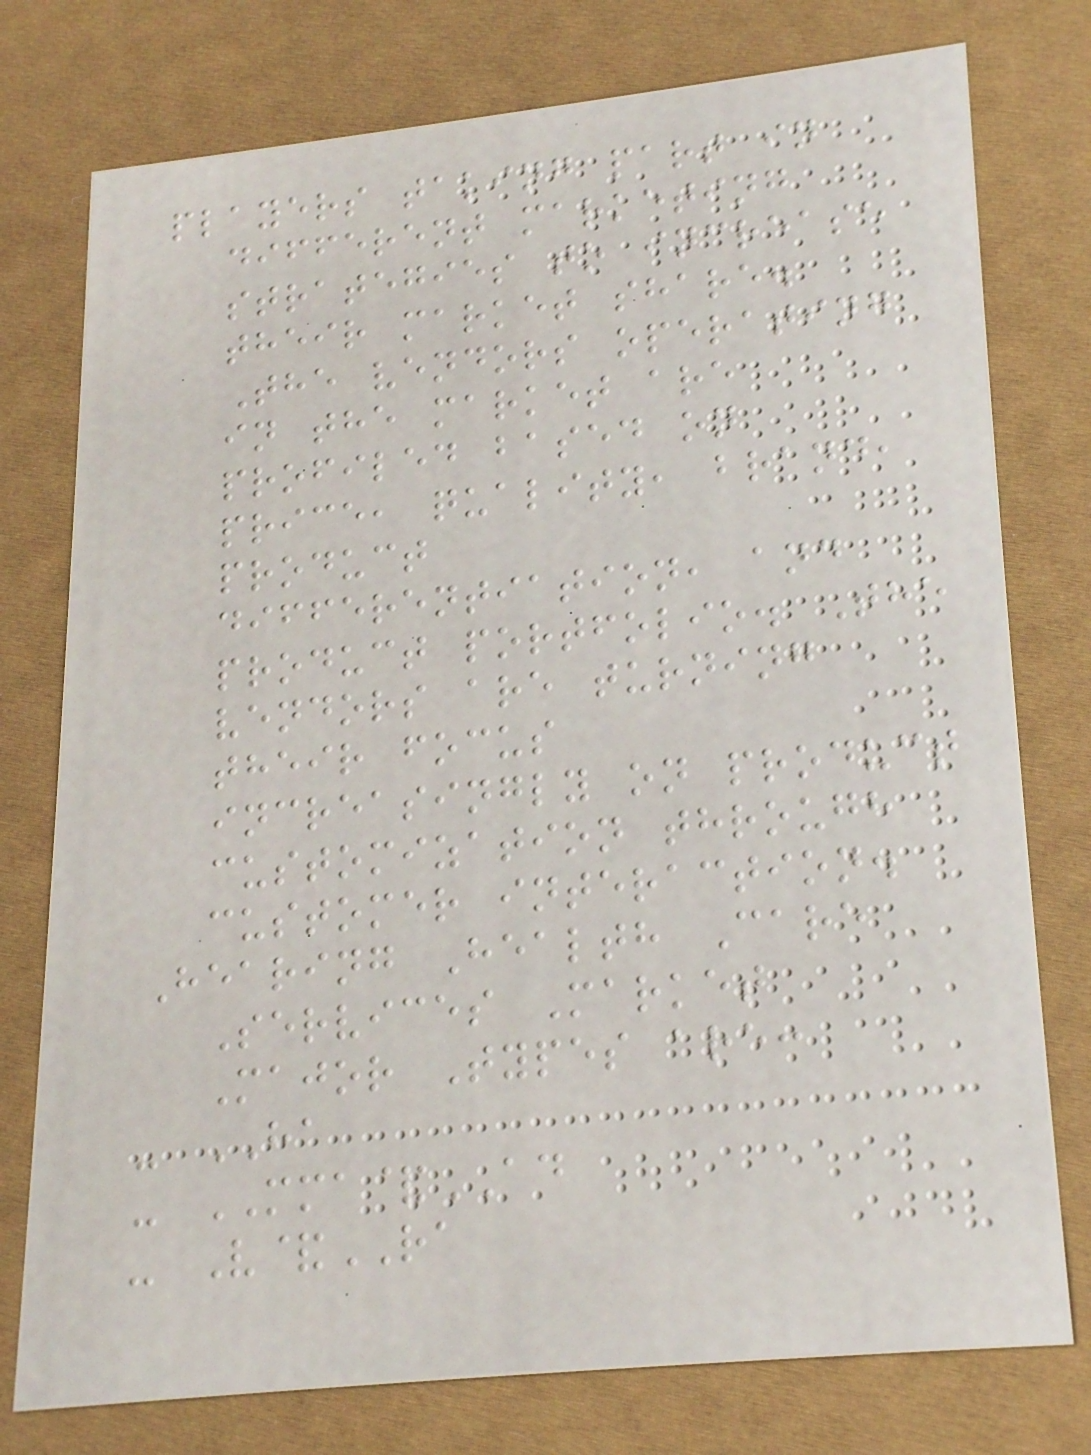players taking part in
different marketing
strategies to increase
their market share.
The vendors operating
in the market are
profiled based on
price, quality, brand,
product
differentiation, and
product portfolio. The
vendors are turning
their focus
increasingly on product
customization through
customer interaction.
Hearing Health Care
Services Market
Major Types are:
- HA
- MMA&AD
- V&RA
